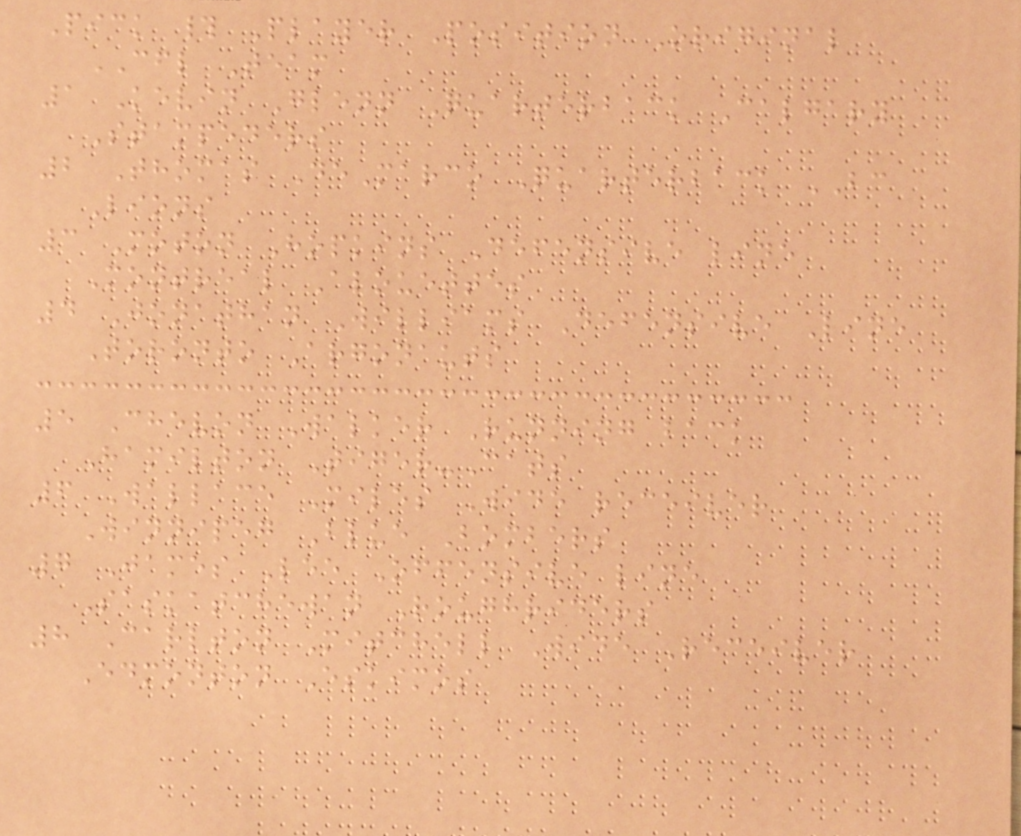Pick # Player Position Original
CFL Team
1 Kevin Glenn Quarterback Calgary
Stampeders
2 Thomas DeMarco Quarterback BC
Lions
3 Moton Hopkins Defensive line
Montreal Alouettes
4 Jonathan Williams Defensive Line
Toronto Argonauts
5 Chevon Walker Running back
Hamilton Tiger-Cats
6 Wallace Miles Wide receiver
Winnipeg Blue Bombers
7 James Lee Offensive line
Saskatchewan Roughriders
8 Carlton Mitchell Wide Receiver
Edmonton Eskimos
